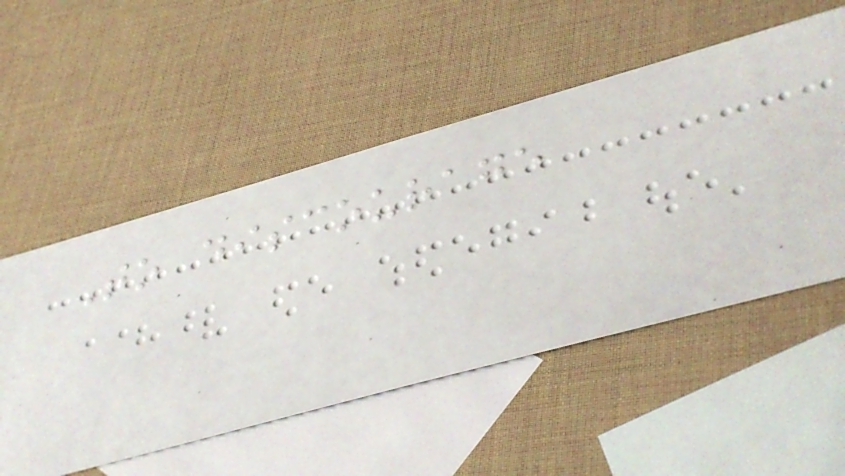To discourage
